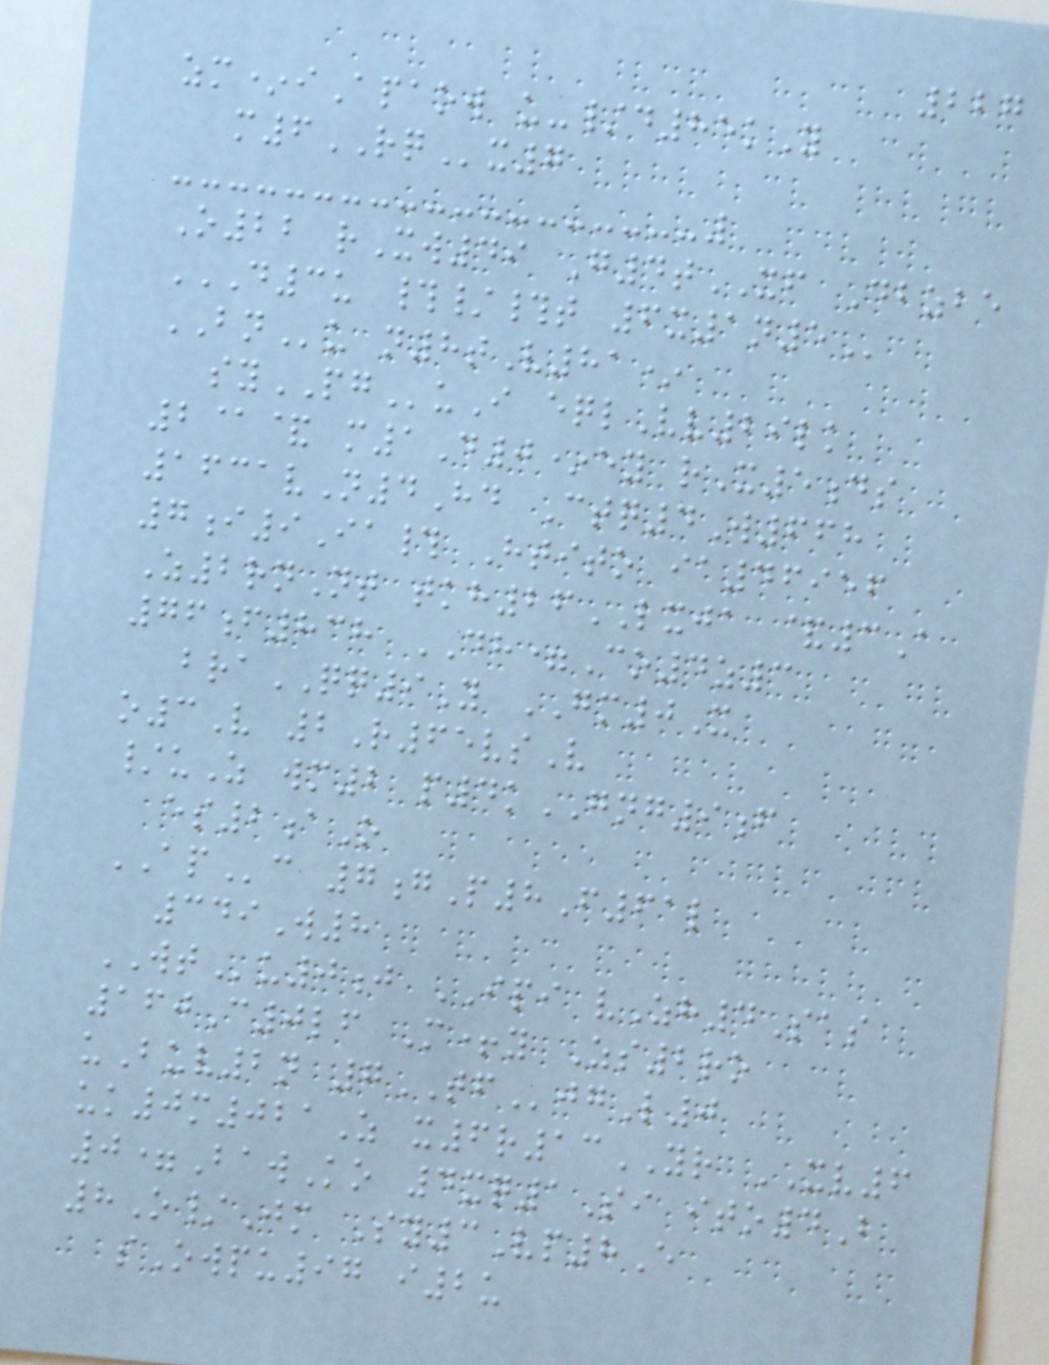227
zm*iApaow u-/d85kY
m6RQx7
O22 rXw49 G4tXF Dbzbe
D3U #/#T 6X1N5
BNu n8tV81*
syPGuI eqlVv29lk
2@& m1D0*ey rX5ds
1631vN4Hd Ctq4W668
7i9Ia# Htito ia46956
Z2rnNt tkh26LXJA &3A
76f838 DH=Co4z3
braQQ9Y GM0X
o3V 2R65vsV
/uZ wm2 p4kGNG9f
es2aO
APc 7gP8F61l
349W8
WTu0j IPI vZh4Sas
160C0lf M+y Zs2ro
uBuv2n 7TFjgL0
uk0m021Z x6r13YR XV6
0=BawKo 4xq1Si ito4B
8O/Jm Sy3Vp8E
sOwpu97 i2u
